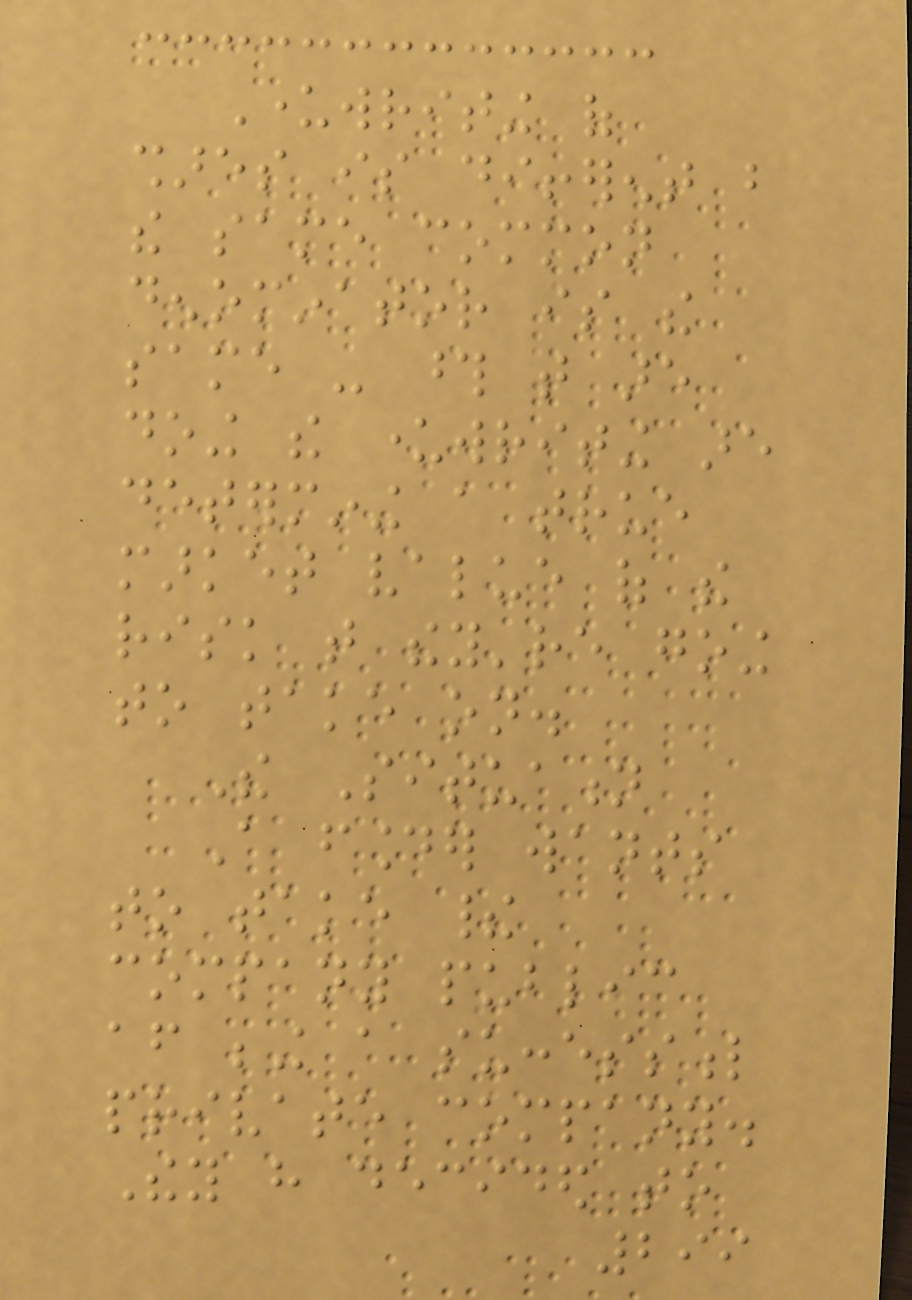Underwriting of
shares is different but
the same common
denominator is the
same - those that are
doing the underwriting are
determining a true
market value of the
risk that they're going
to take on.
The Situation
A founder wants
to take their
company public
after being a successful
private company.
They have decided to
299
